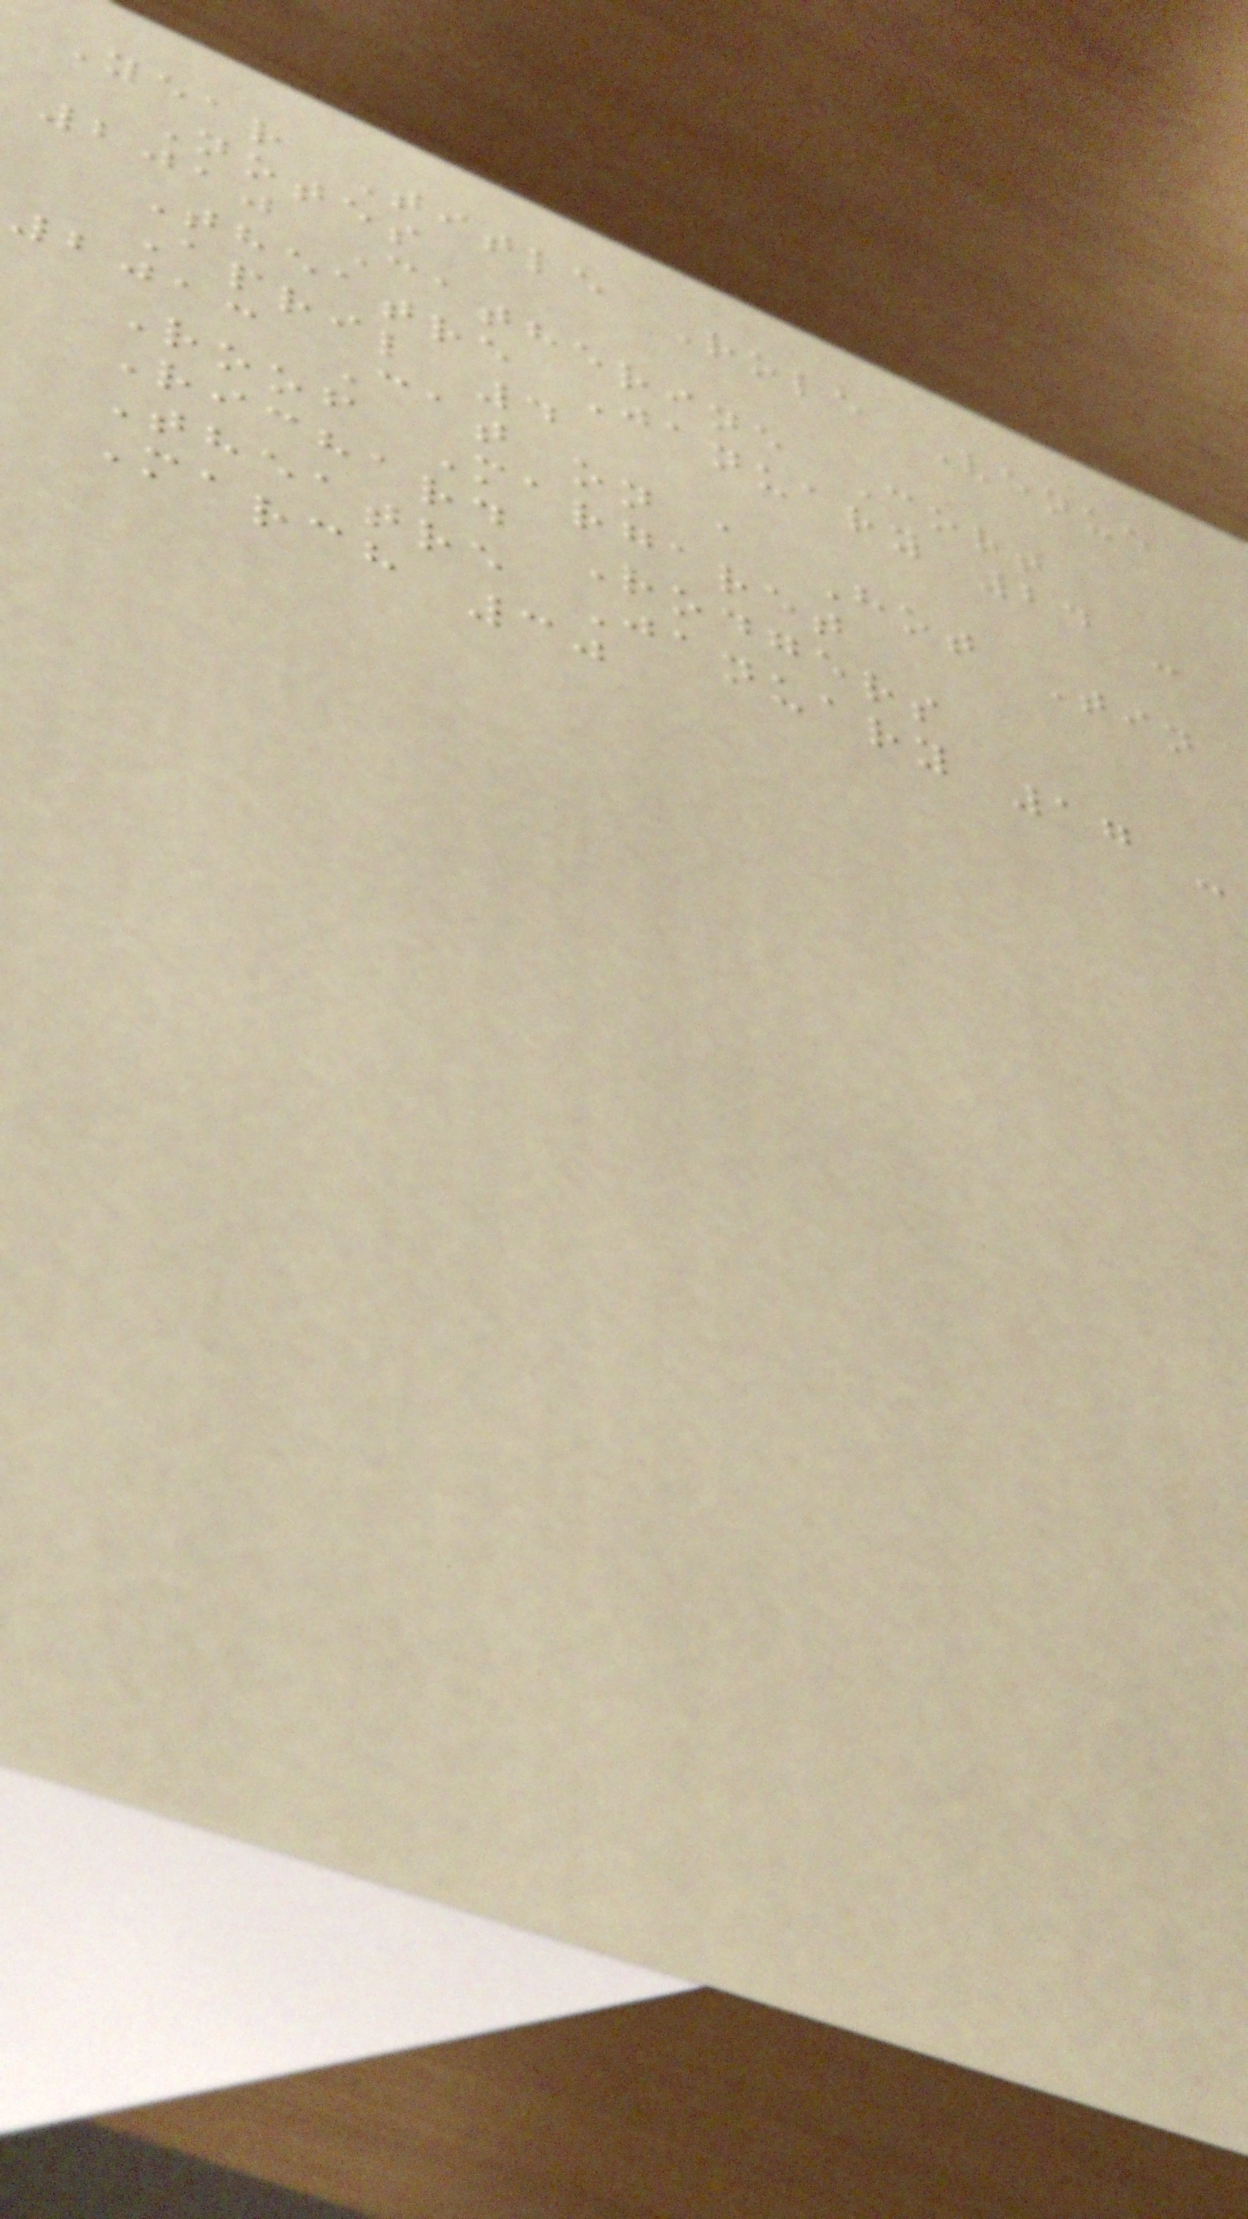Year Title Role Venue
Notes
2010 Catherine Cort
Theatre January 24 -
April 4
2013 Cat on a Hot Tin
Roof Margaret
Richard Rodgers
Theatre January 17 -
March 30
